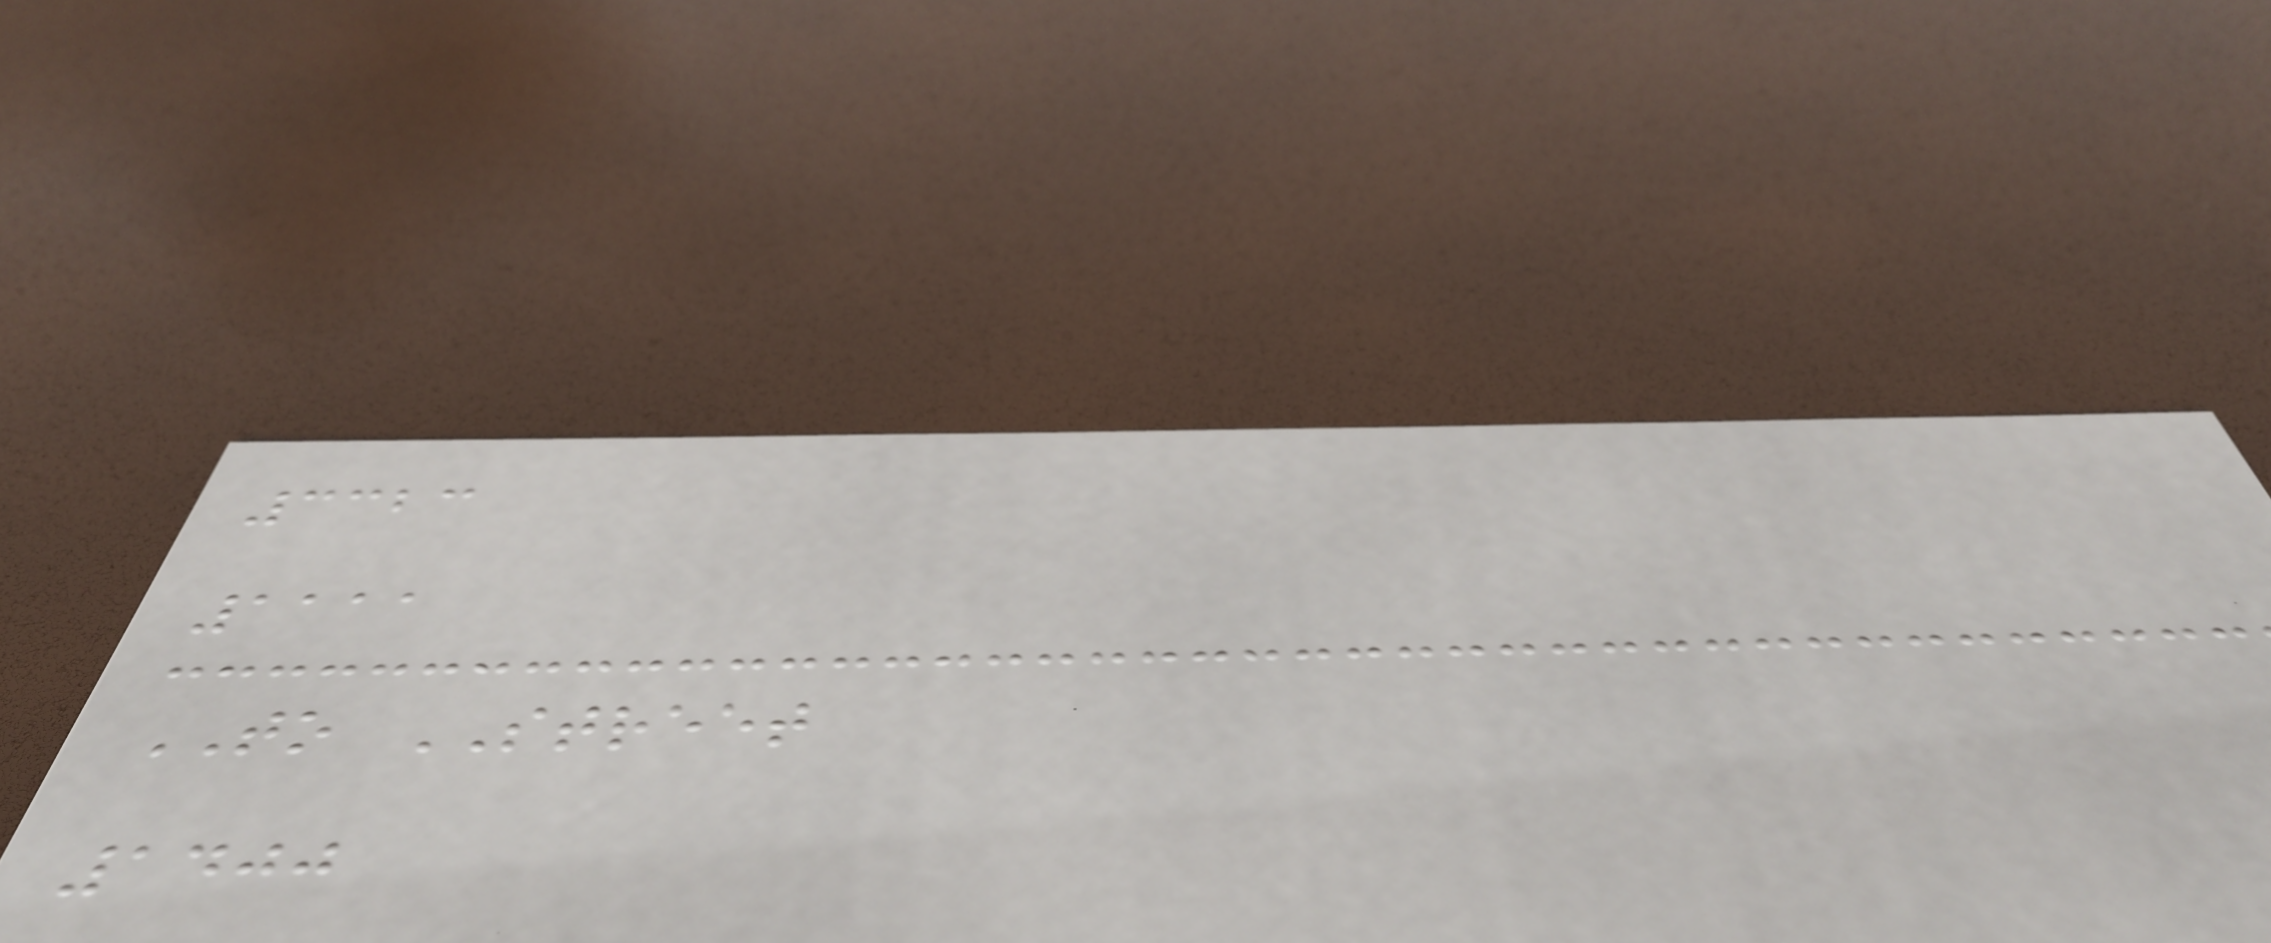3323
1111
TO STREET
1400
